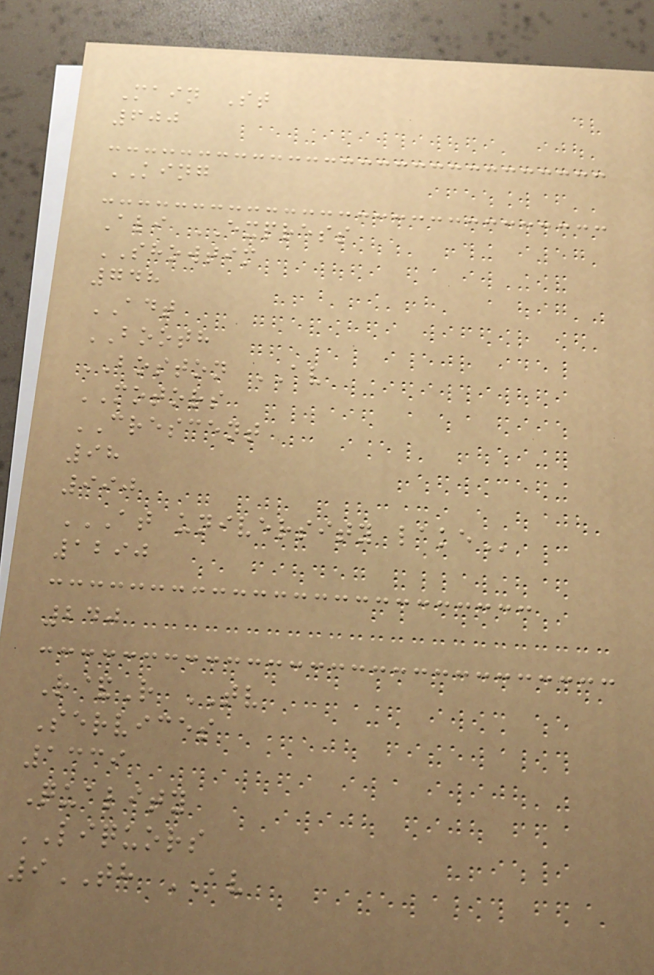Main St
600
KING
Ali EXPRESS
SHOWTIM
748
ADT
BOOTH
BOSTON AV
MOTORS
CRESCENT
98
990
AT UNIVERSITY LAKE
1290
240
R&R TV
Services
1339
Quality
LIQUORS
9TH AV
